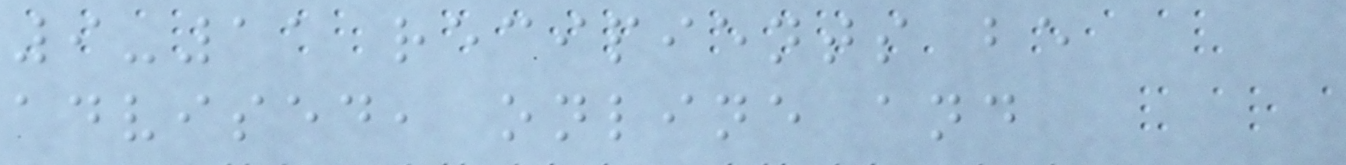9-11 recipients be
advised, online and
